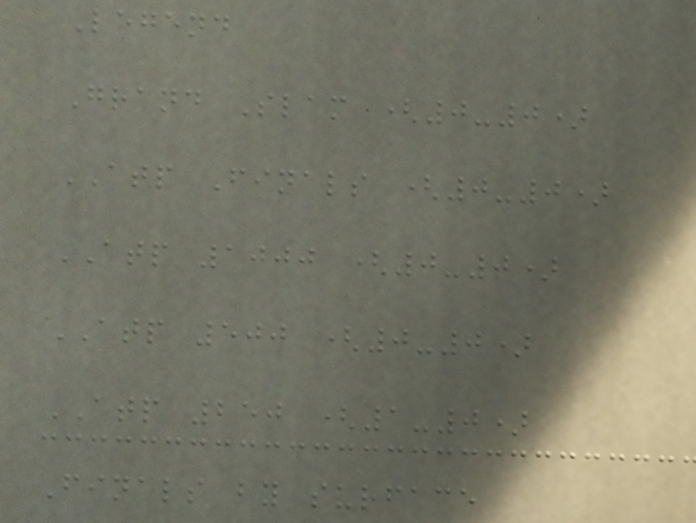Legend
Grand Slam (0-0)
ATP Finals (0-0)
ATP 1000 (0-0)
ATP 500 (0-0)
ATP 250 (1-0)
Finals by surface
